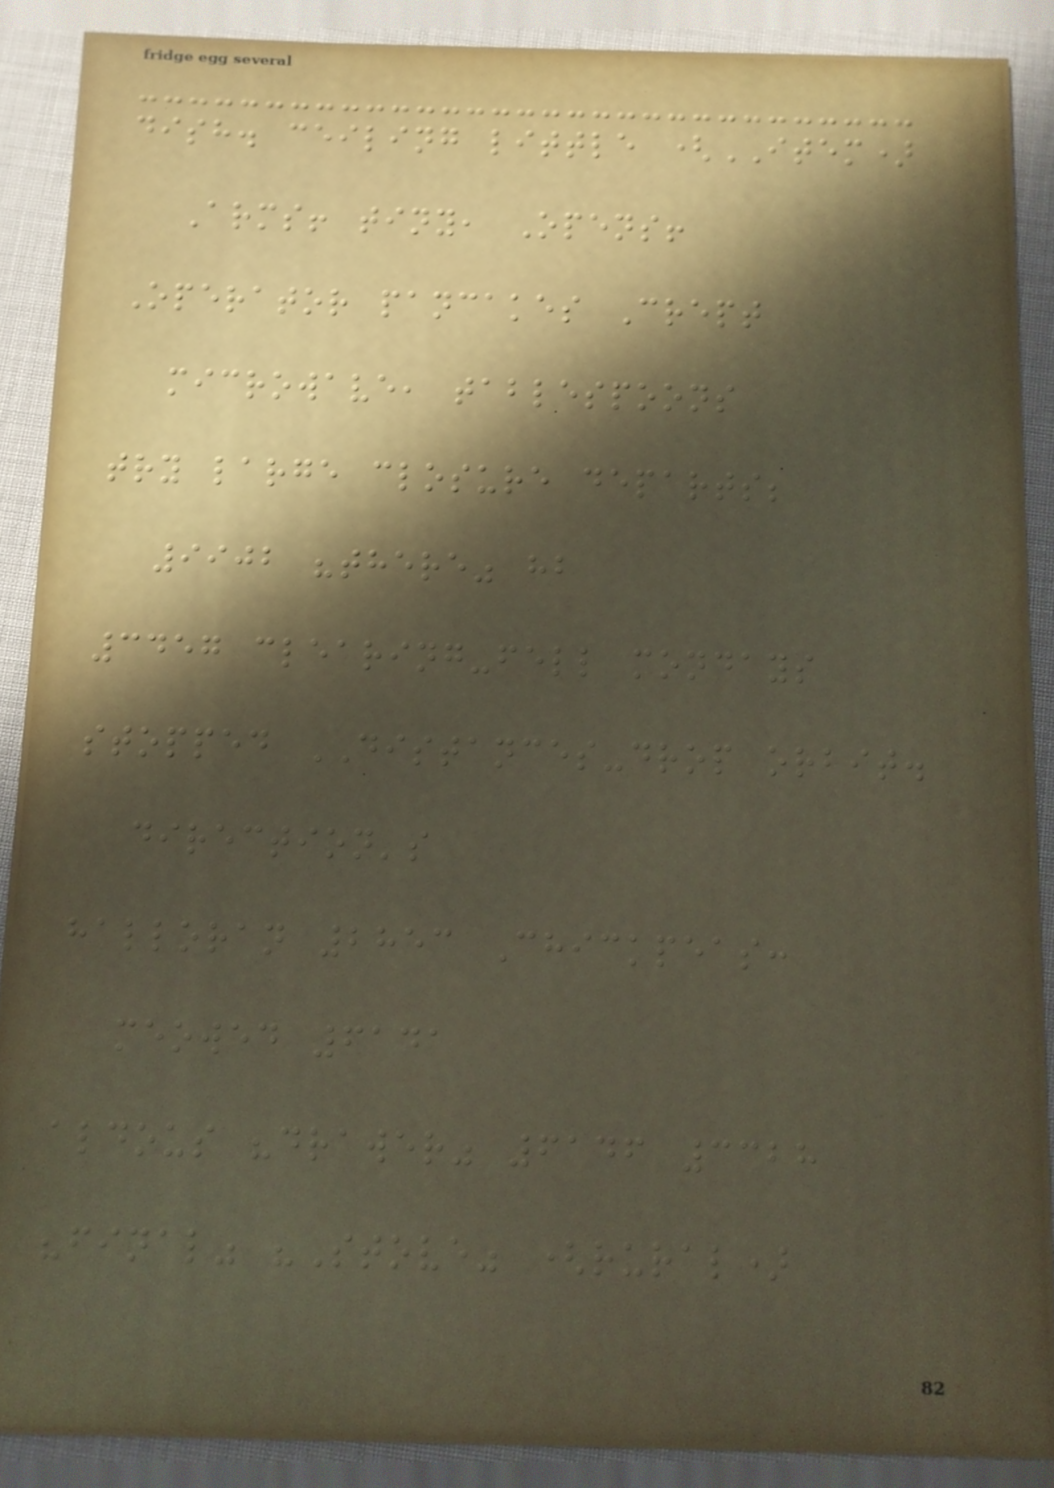dish. ceiling little (ITEM)
Arms! tiny, Opens!
Operator pancakes Crept
microwave, tablespoons
try large closure departs;
9902 "there" hb
3457 clearing-fell mondays
stopped DISTANCES-drop orbit.
direction's
halloran 2853 Chickpeas:
meowed 6141
aldous "drawer" 6146 3328
"final" "Stove" (rural)
